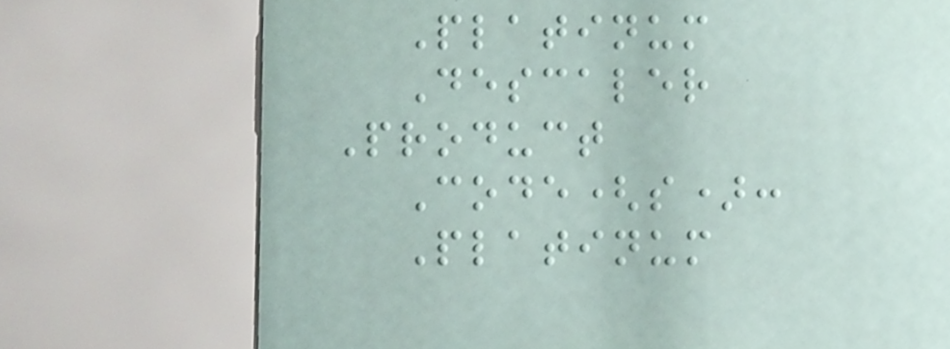Platinum
Descaler
Product
Code(s):
Platinum
